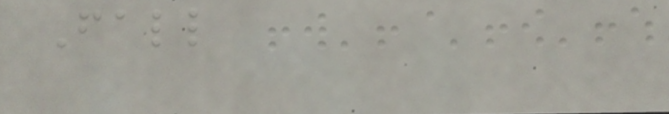Fall
